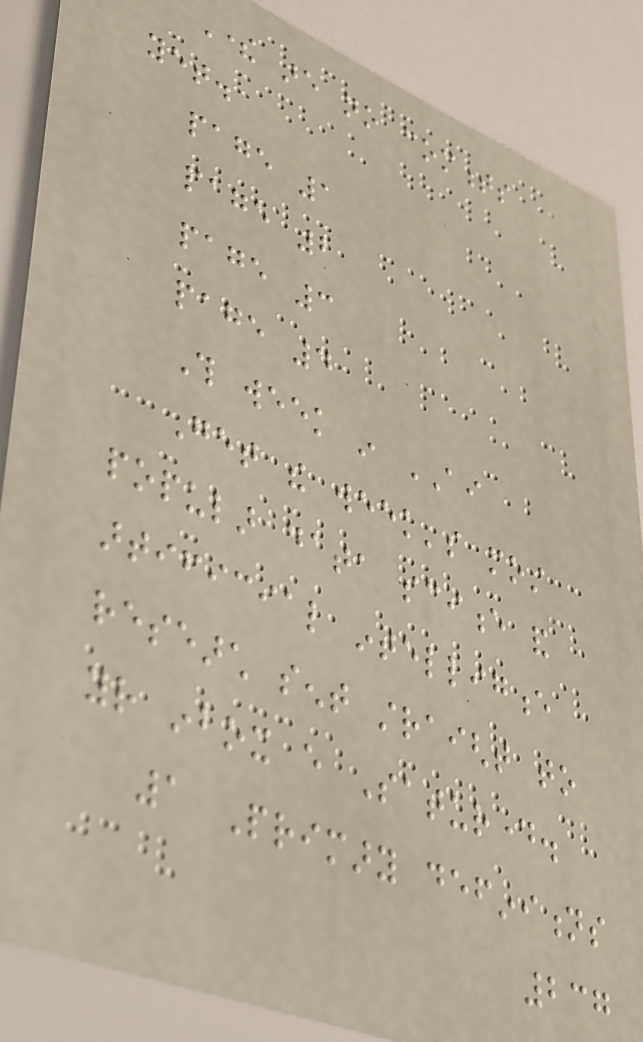There are no comments
yet.
page 1
page 2
page 3
page 4
This week in AI
Get the week's most
popular data science and
artificial intelligence
research sent straight to
your inbox every Saturday.
1 Primary definitions
237
